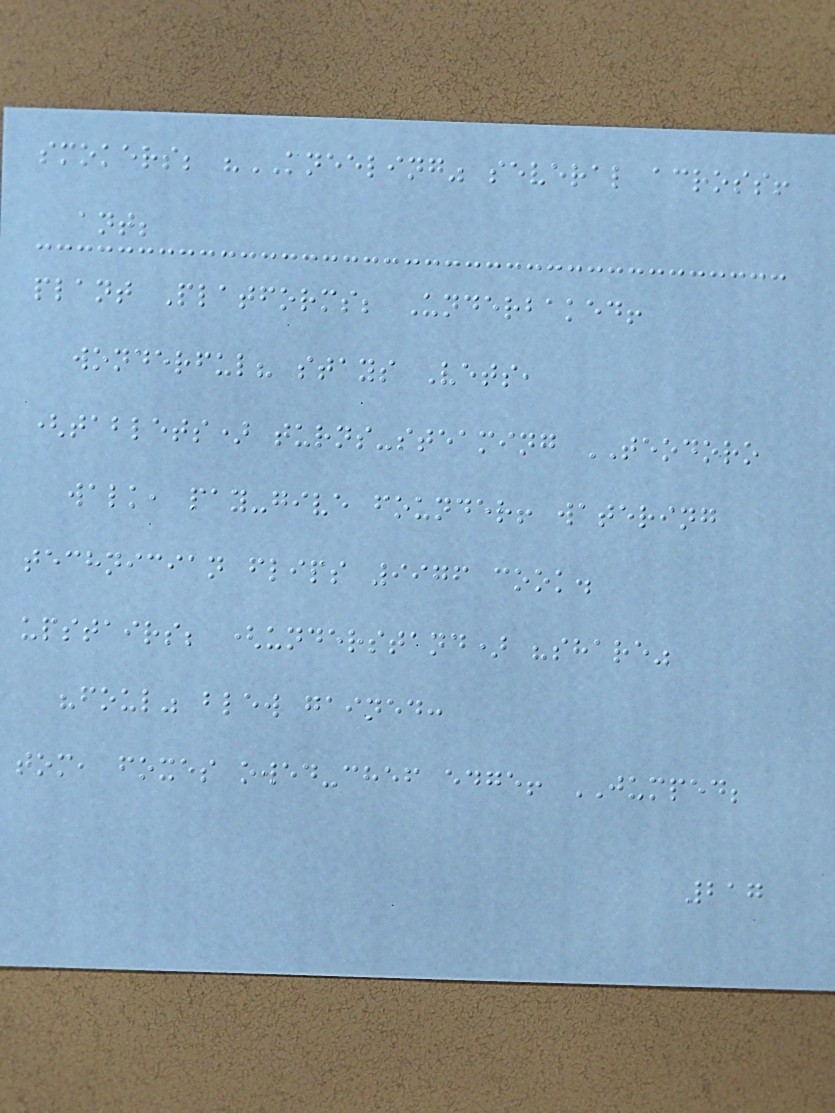smokers; "KNEELING" several across!
ant;
plant Platforms; Underbaked!
wonderful? stays Vets,
(tablets) turns-steaming TEODORO
walk, pay-give founder! watering
technician flips 9976 cook.
upstairs; (understand) "share"
"foul" blew gained:
tom, foxes owed-chef edge! JUMPED;
217
